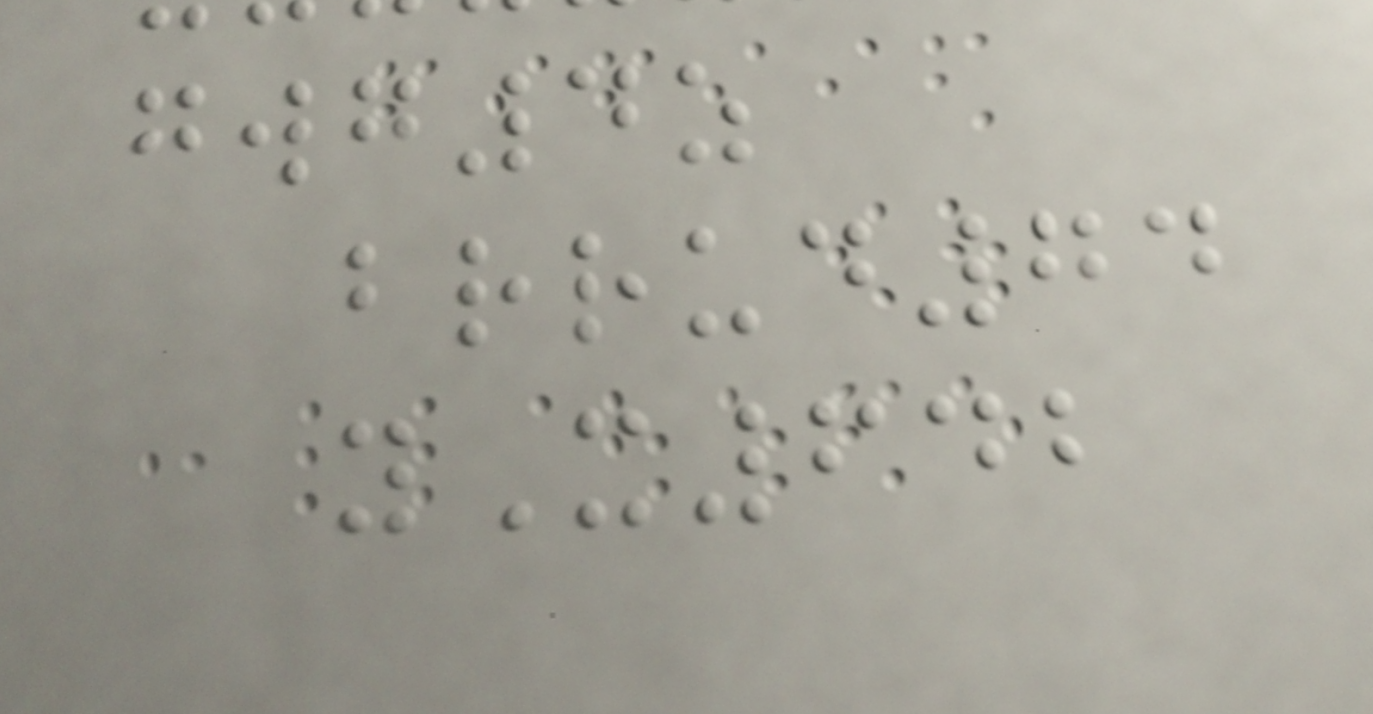gwg4z
brrud74
yX642
